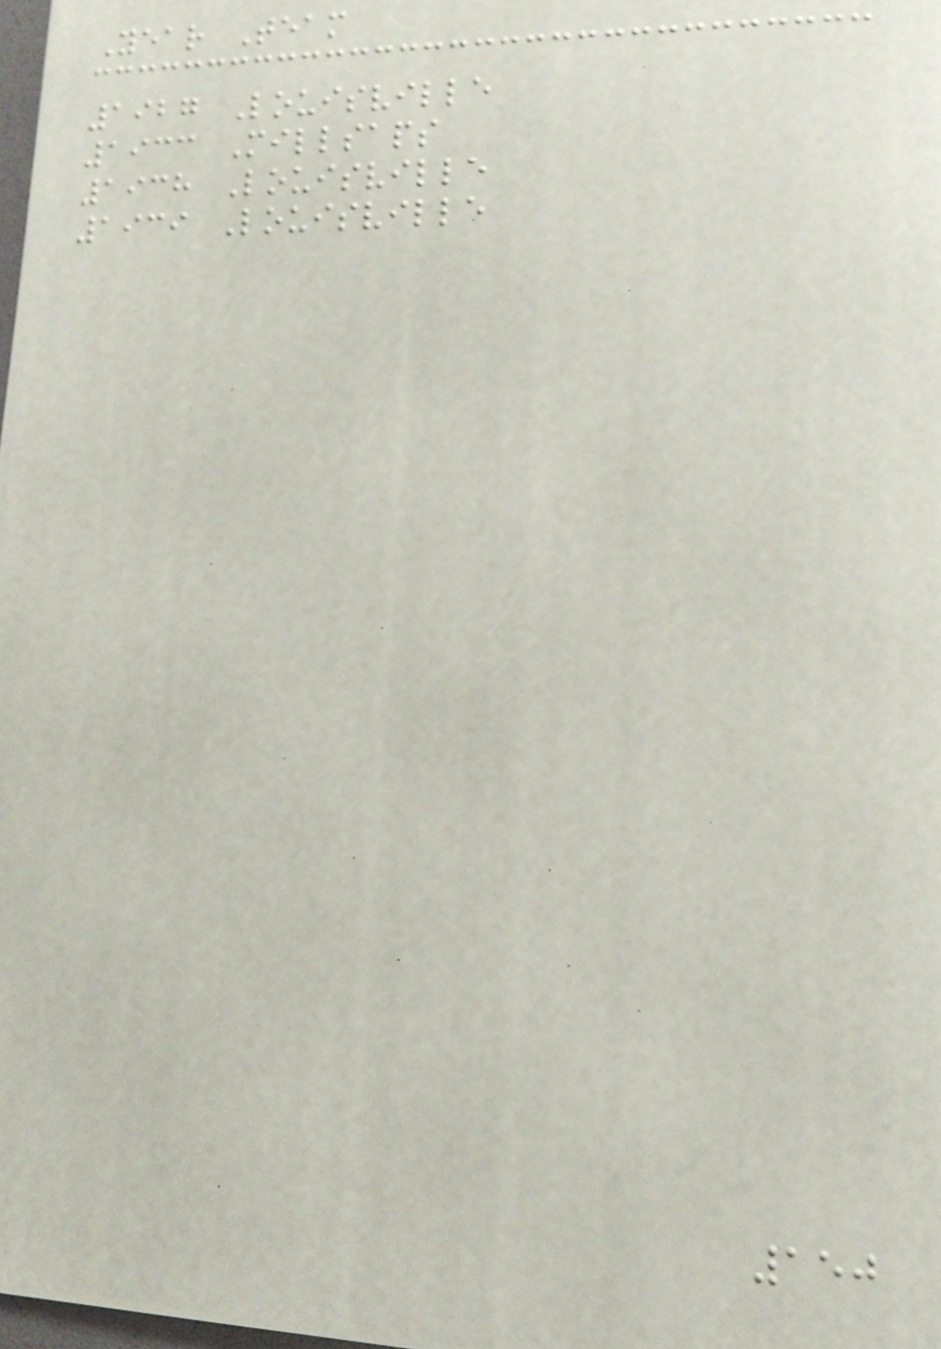Year Team
1927 Louisville
1933 Millsaps
1938 Louisville
1939 Louisville
150
